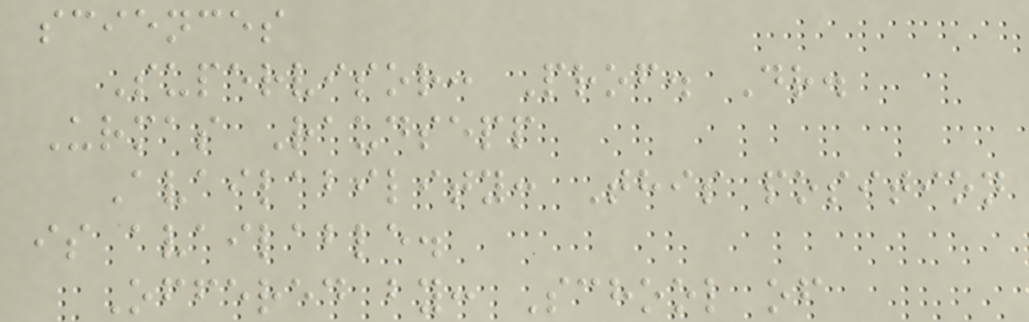sciences
Supervisor: Prof. Dr.
Urmas Raudsepp
Availability: This position
is available.
Offered by: School of
